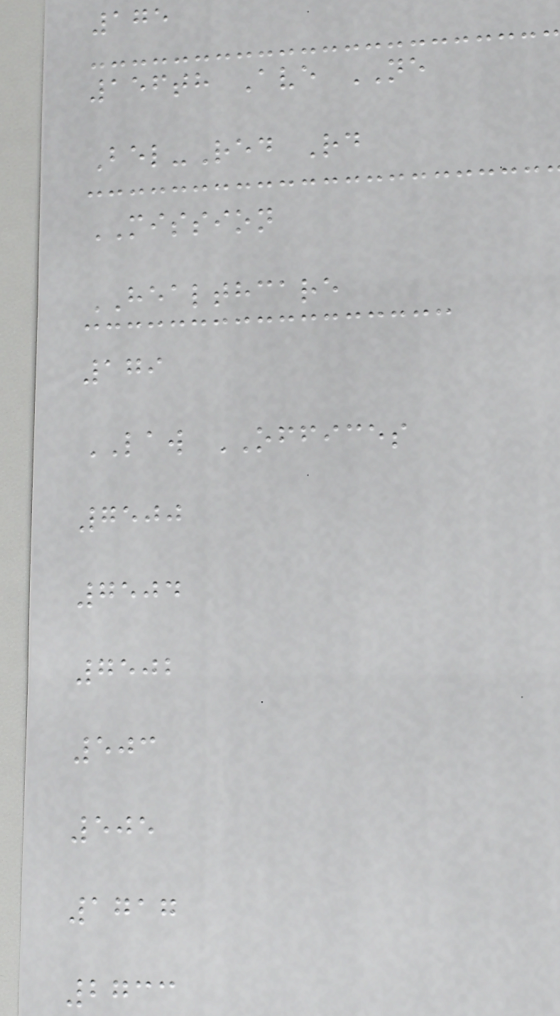175
156th Ave NE
Bel-Red Rd
MISSION
HEALTHCARE
179
LAW OFFICES
7500
7504
7502
503
505
1717
2733
